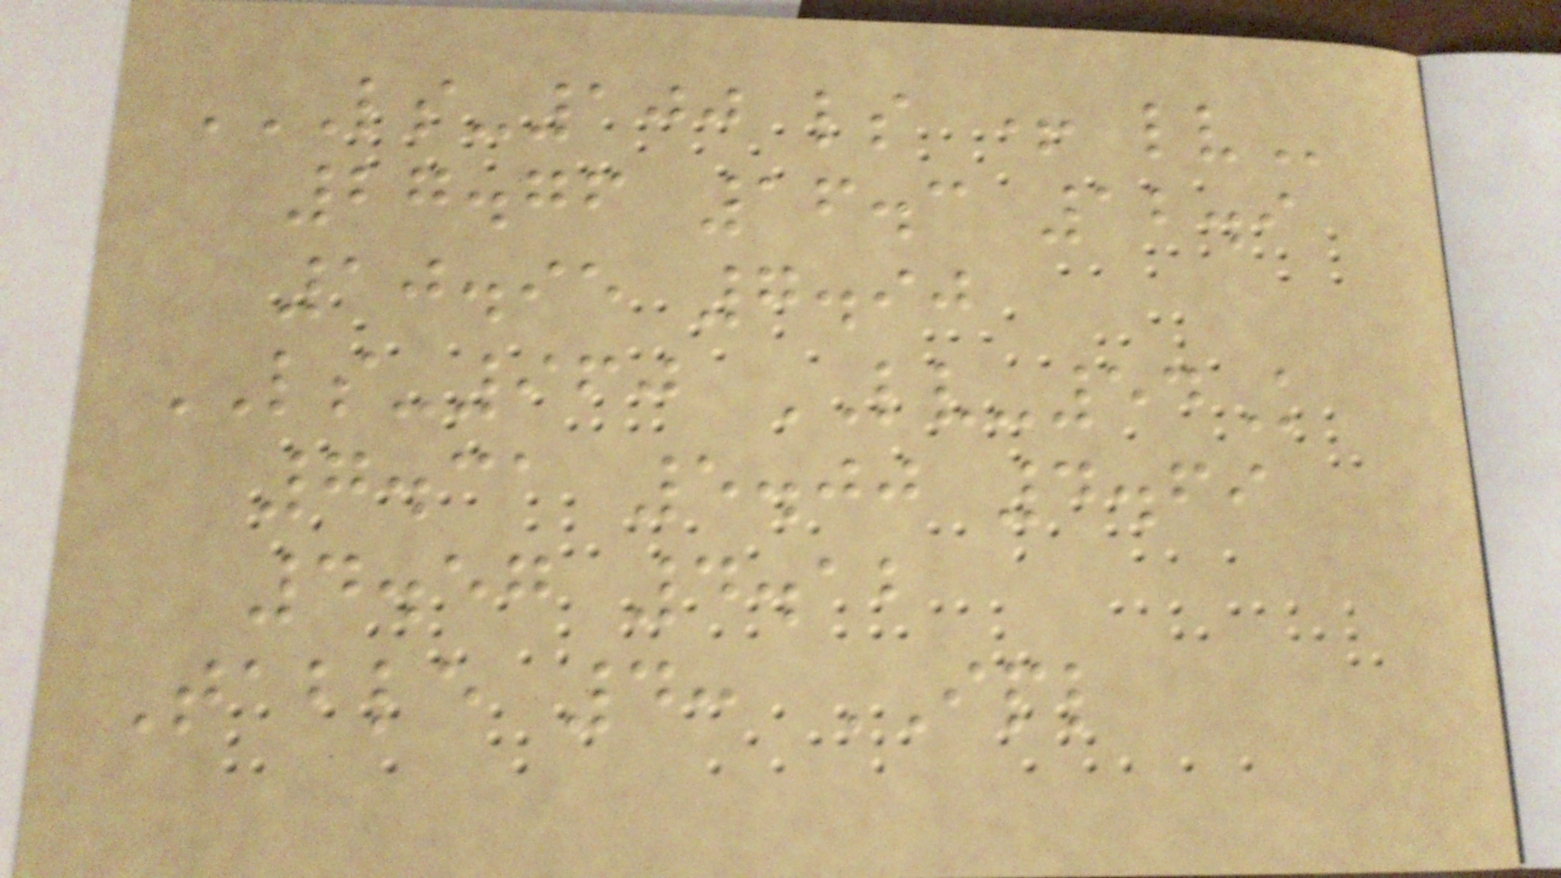LS-100 LS + LV
27.76 16.3 12.9
10.95 7.90
LS-960 LV-54K
7.31 5.00 4.69
4.57 4.12
Table 4: IPL
